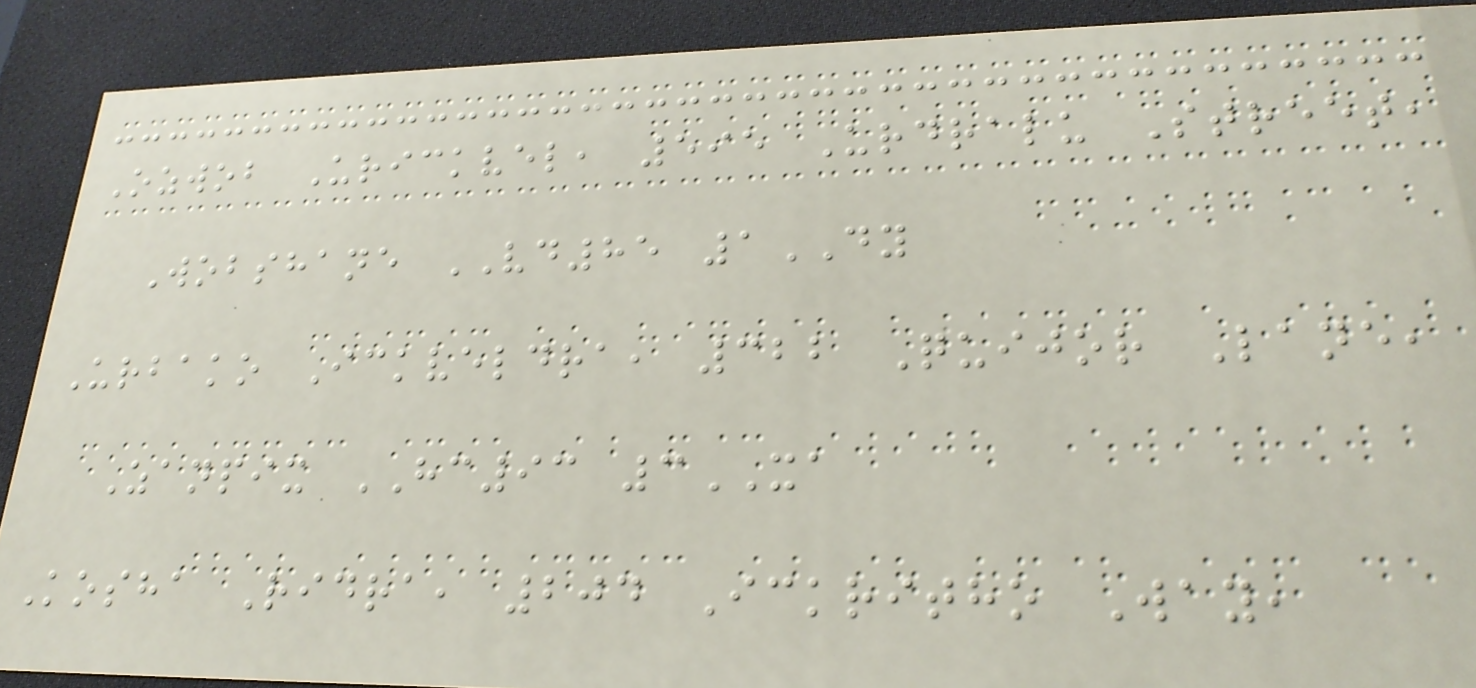Ozwob Urickvel, 595 Urdralu Street,
Wobshane VD85 1DY
Urbako Ickveldra, 322 Quijor Lane,
Zanpix HC93 3XA
Kosha Ridra, 204 Ickritho Way,
